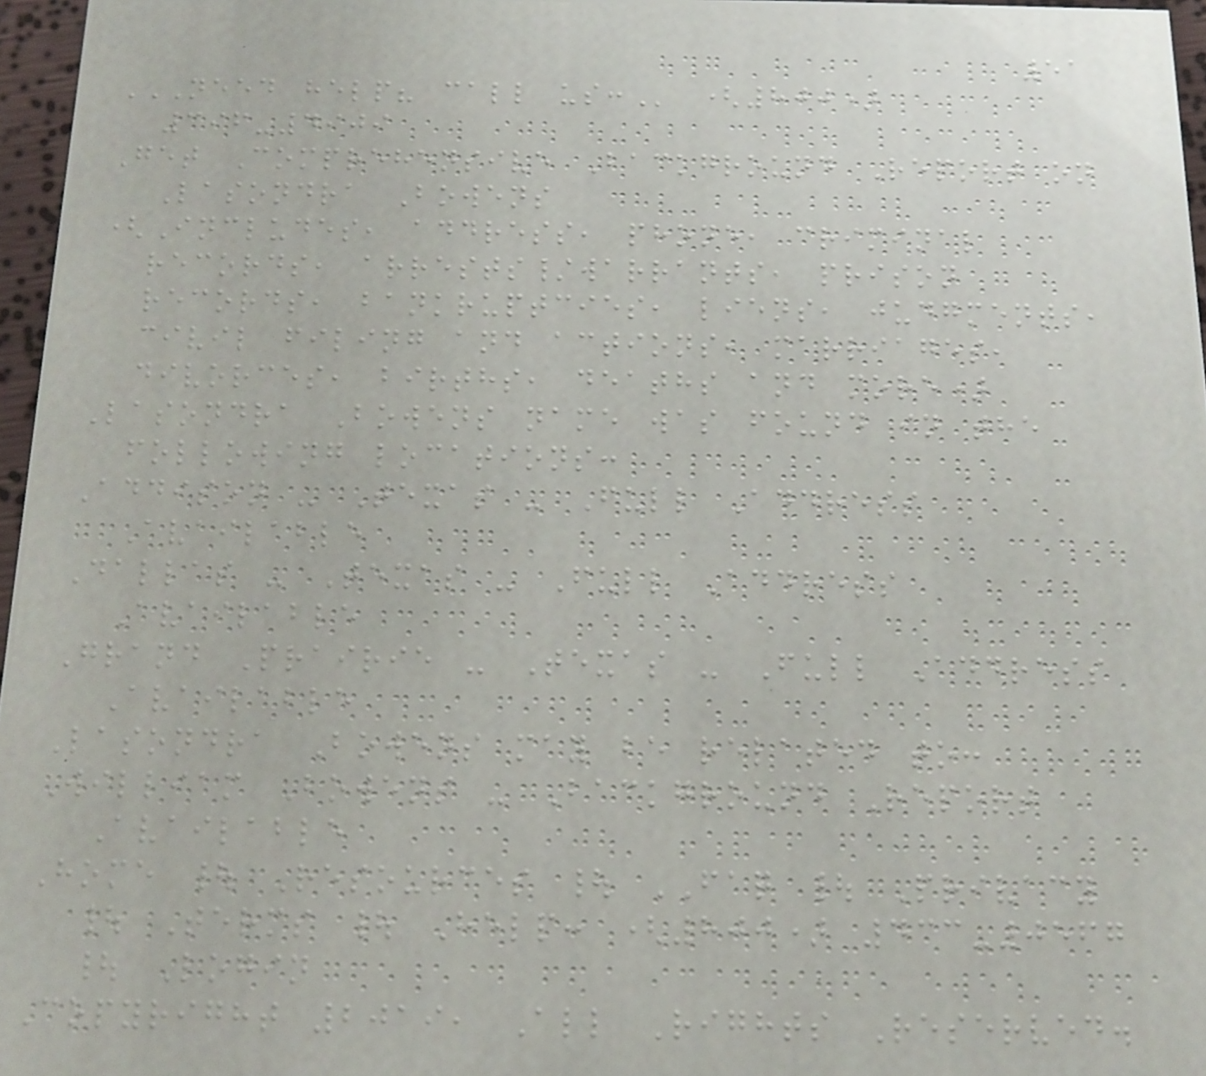51
NEED HELP? CALL US: (800)
396-4909
Get Comprehensive Background Report on
Lasondra Bowens
(Includes, address, phone, criminal
records, arrests/warrants, prison
records, bankruptcies, liens, judgments,
civil filing and actions, marriages,
divorces, births, deaths and more)
Lasondra Bowens name was found in the
following locations:
Addison - Texas - Full Address
Available
Dallas - Texas - Full Address
Available
Grand Prairie - Texas - Full Address
Available
Lasondra Bowens may be related to:
William Bowens - Background Report
Available
Home | Resources | FAQ | Privacy
| Terms | Help: (800) 433-0567
| Login
Copyright 2019, All Rights Reserved.
